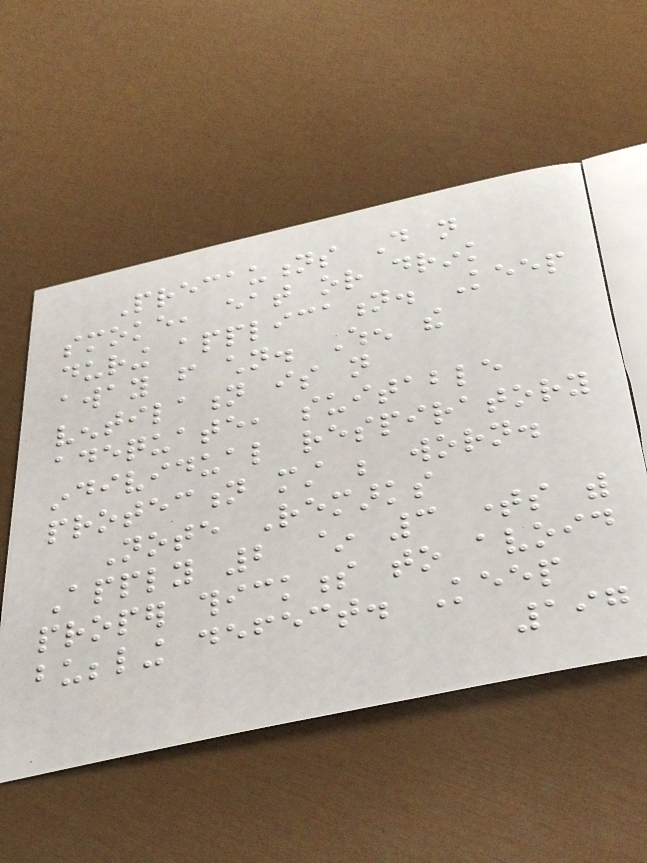Precautions Do not
smoke, eat or drink
during application. Keep
away from children. When the
ventilation is not
adequate, suitable
individual respiratory
protection must be worn.
Note Remarks
Apply 2 ~ 3 times with
proper thickness to avoid
bubbling defect. Keep
197
